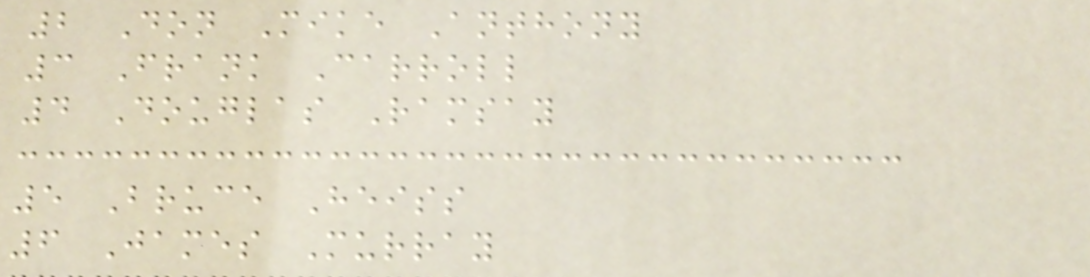2 Don Mike Anthony
3 Frank Carroll
4 Douglas Ramsay
5 Bruce Heiss
6 James Murray
